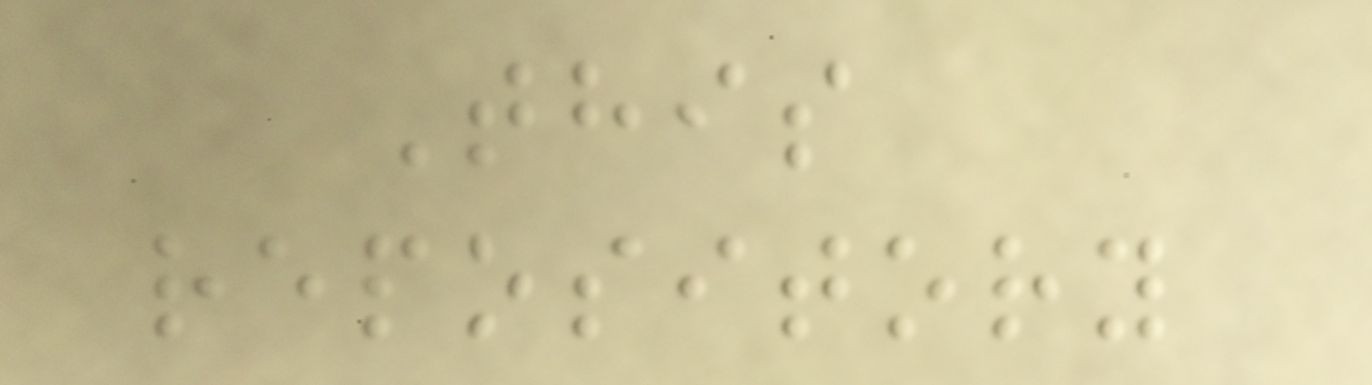This
repository
